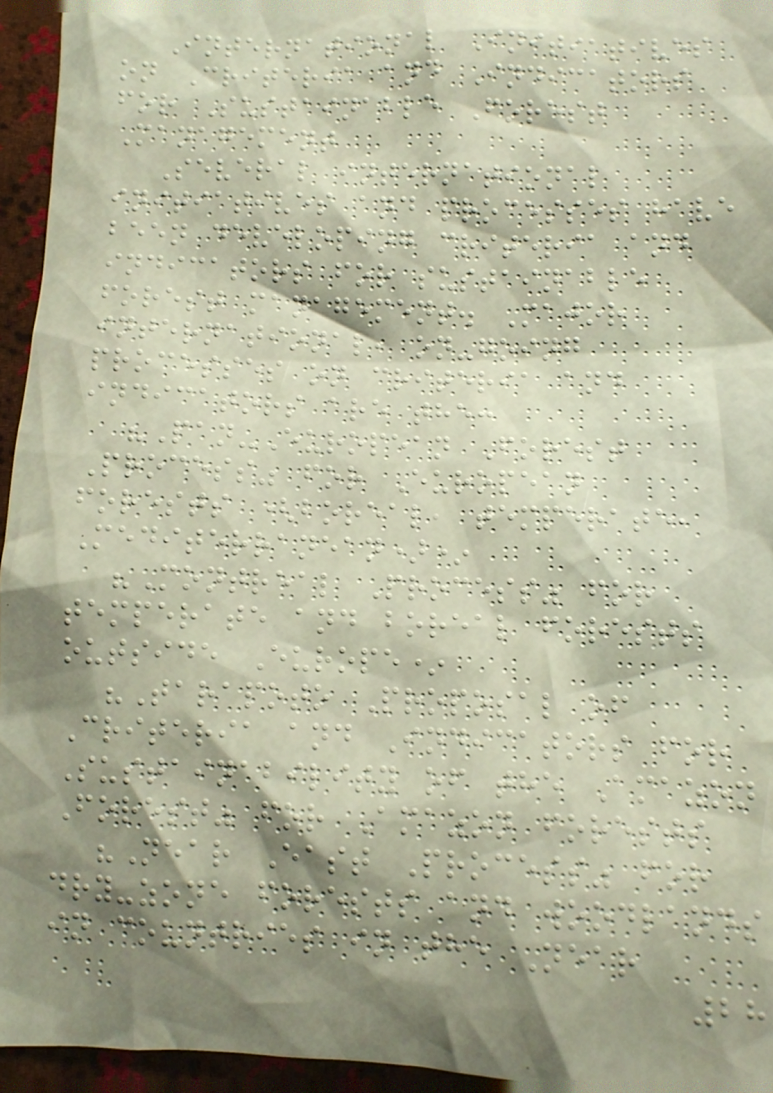International Initiatives
on Criteria and Indicators
for Sustainable Forest
Management
Several international
initiatives and processes have
been developing criteria and
indicators for sustainable
forest management. Major
international, on-going
processes on criteria and
indicators are the:
"Pan-European Forest
Process" for European
forests (boreal, temperate,
Mediterranean)*
"Montreal Process" for
temperate and boreal forests
outside Europe*
"Tarapoto Proposal of
Criteria and Indicators for
Sustainability of the Amazon
Forest" for Amazon forests
"Near East Process" for
dry-zone forests and woodlands
in countries in the Near
28
